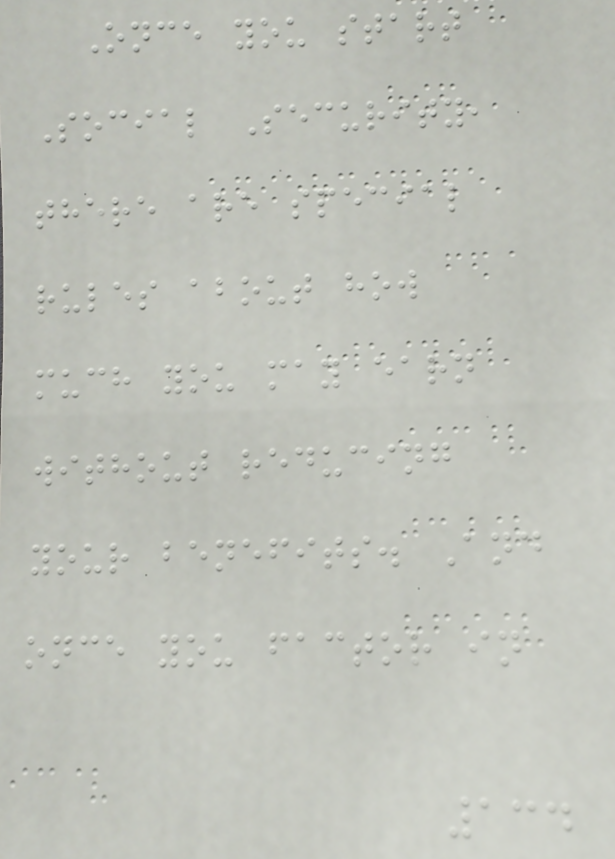Once you start
Social Security,
there are special
rules about how
much you may earn
without reducing
your benefits. And
once you factor in
134
